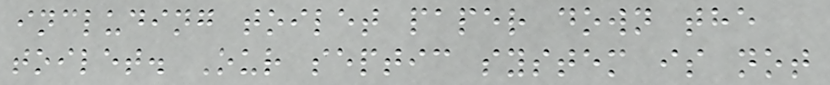including toilet paper down the
toilet. Our septic system is not
